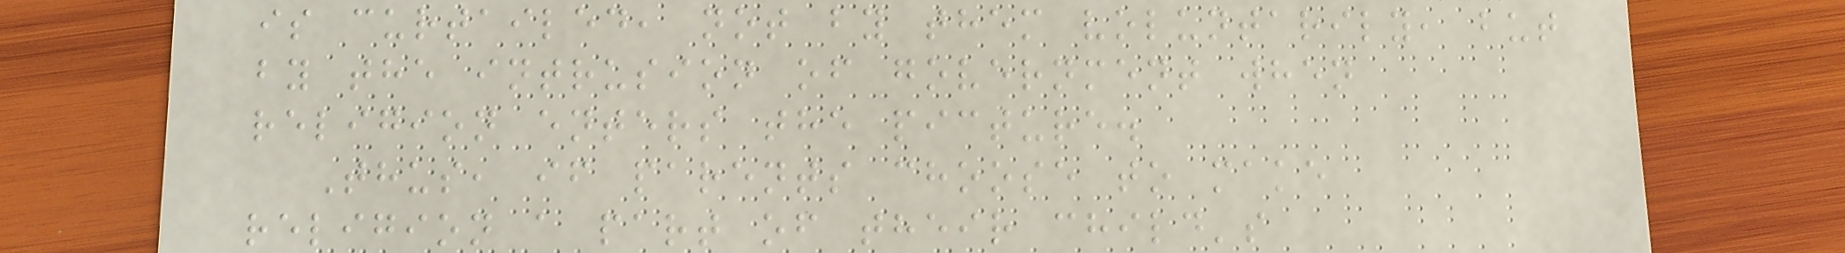is curtailed, not by them voluntarily, but
by the intrusion of government when
religion enters the picture.
Thus, if parents choose to make
religion a part of their child's
